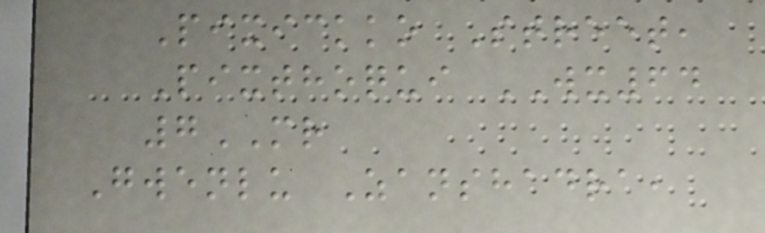Pixickko Street,
Pixthoqui WX64
7MR
Gwenlu Zanshadra,
